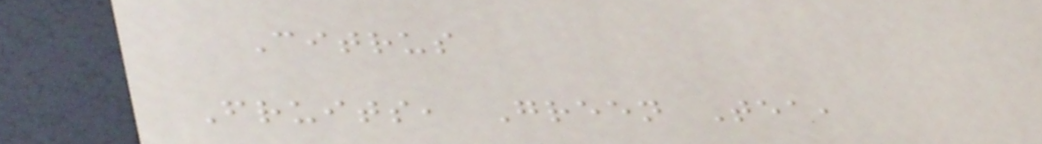Citrus
Fruits, Green Tea,
